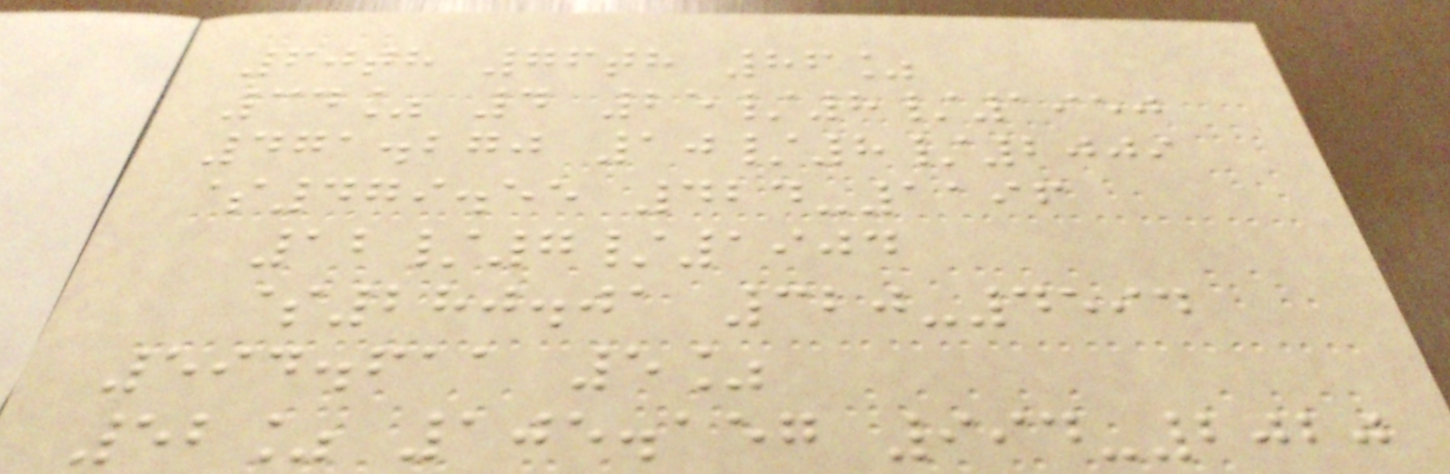60th 76th 86%
34% 4 25/8/1950
471.270 10/8/2009
$479.55 424-1196
12/7/1904
$280.01 320-4594
594.611 5%
52% 105.157 994-2020
